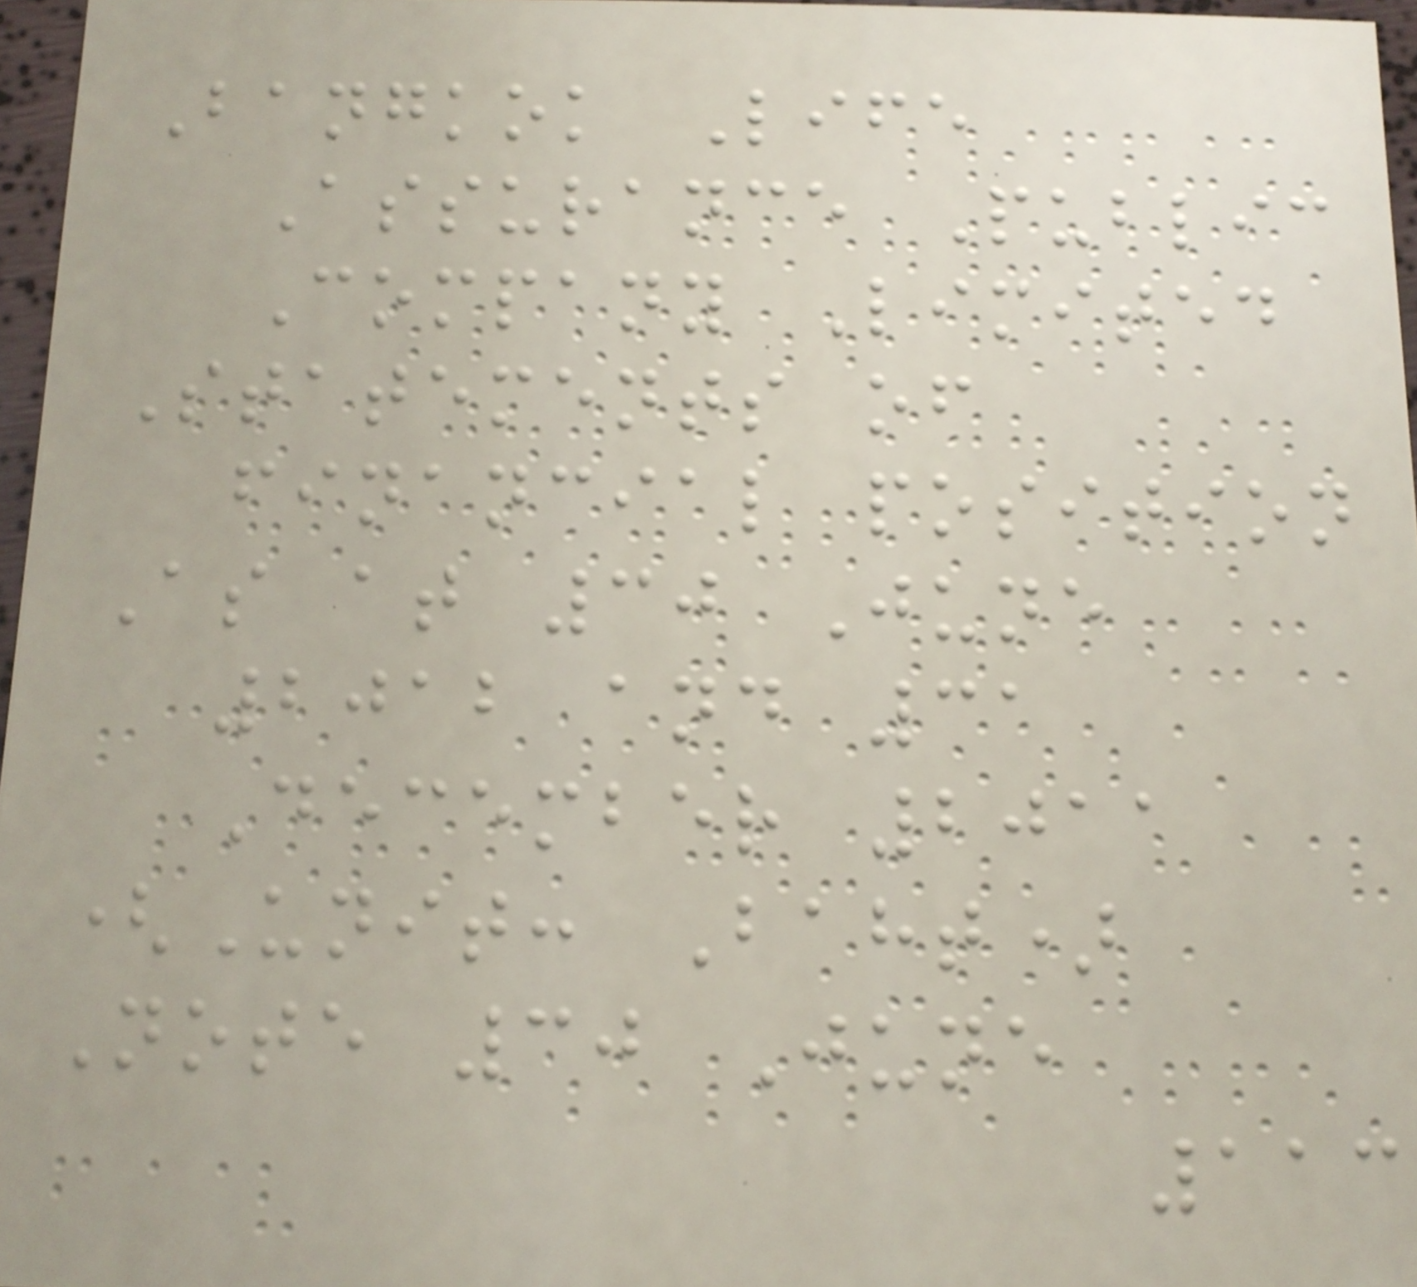Bangkok Life
Assurance Public
Company Limited
Statements of
financial position
As at 30 June
2012 and 31
December 2011
(Unit: Baht)
Note 30 June
113
